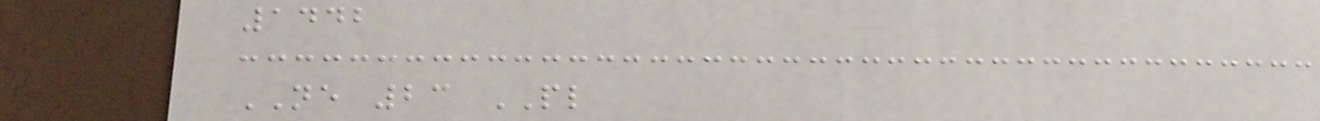1442
NE 23 PL
